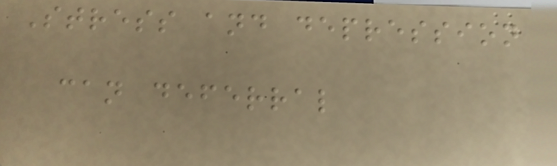Stress and depression
can deferral
